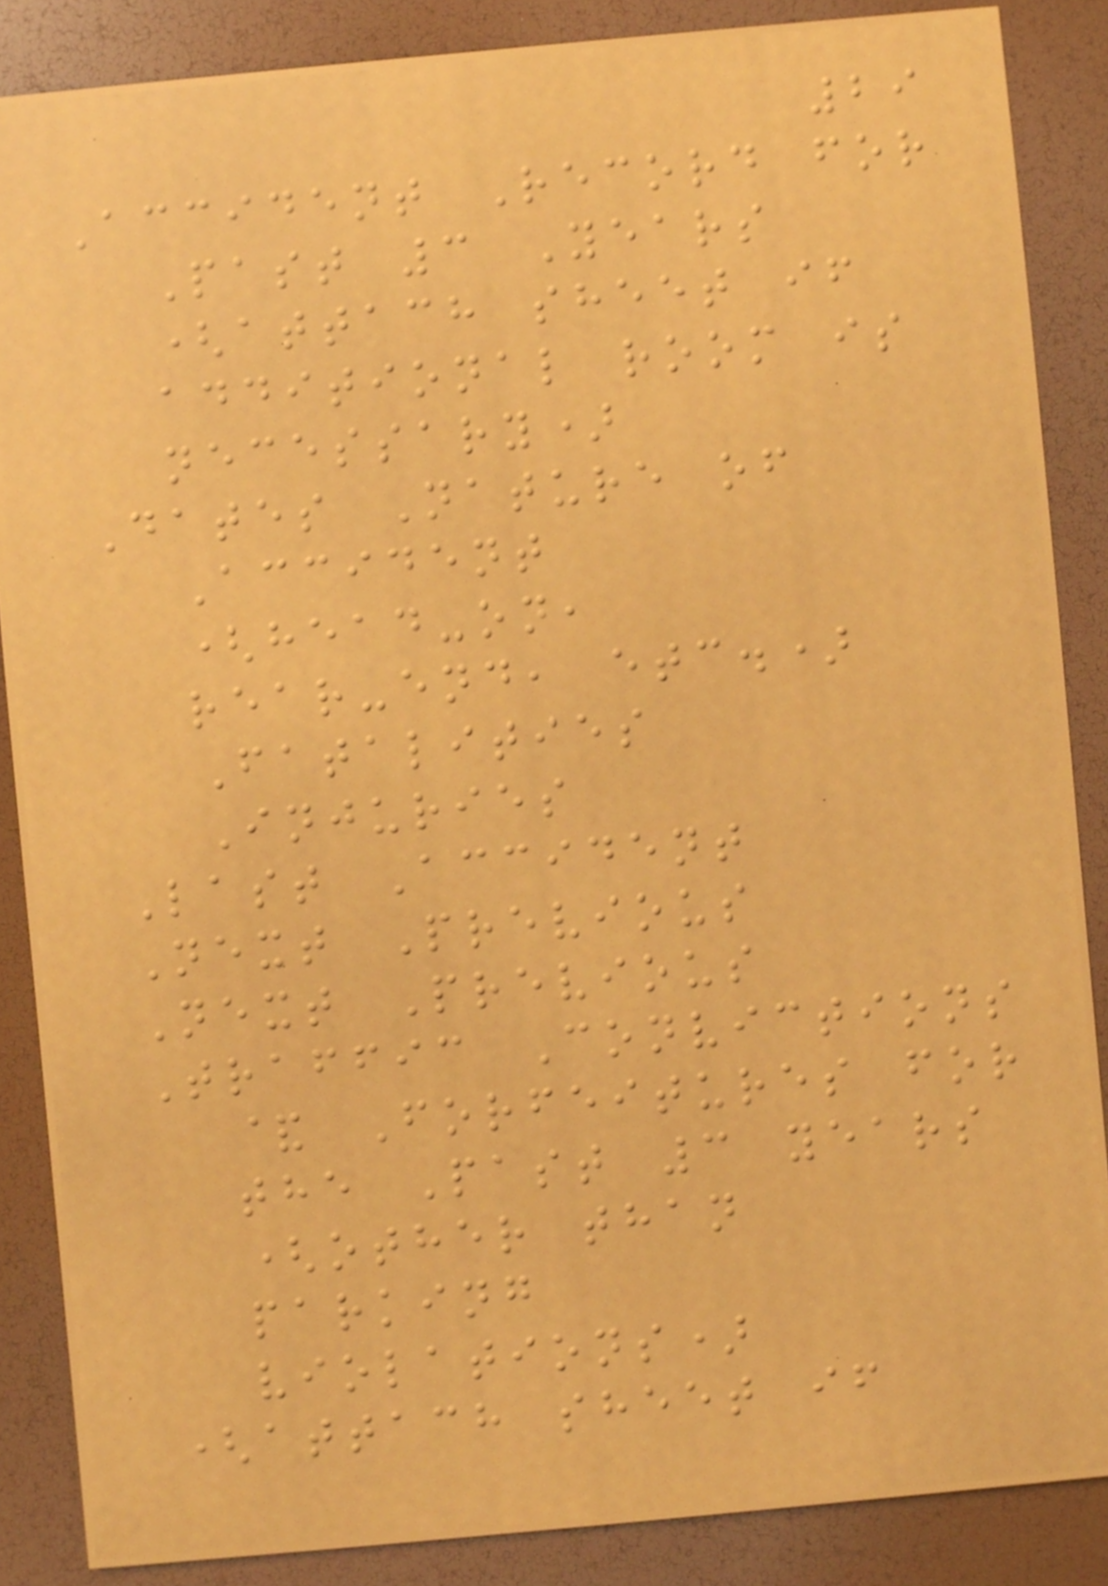29
Accident Record for
Past 3 Years
(attach sheet if
additional room is
necessary)
Dates Nature of
Accident
(head-on,
rear-end, etc.)
Fatalities
Injuries
Last Accident
Next Previous
Next Previous
Traffic Convictions
& Forfeitures for
the Past 3 years
(other than
parking
violations)
(attach sheet if
